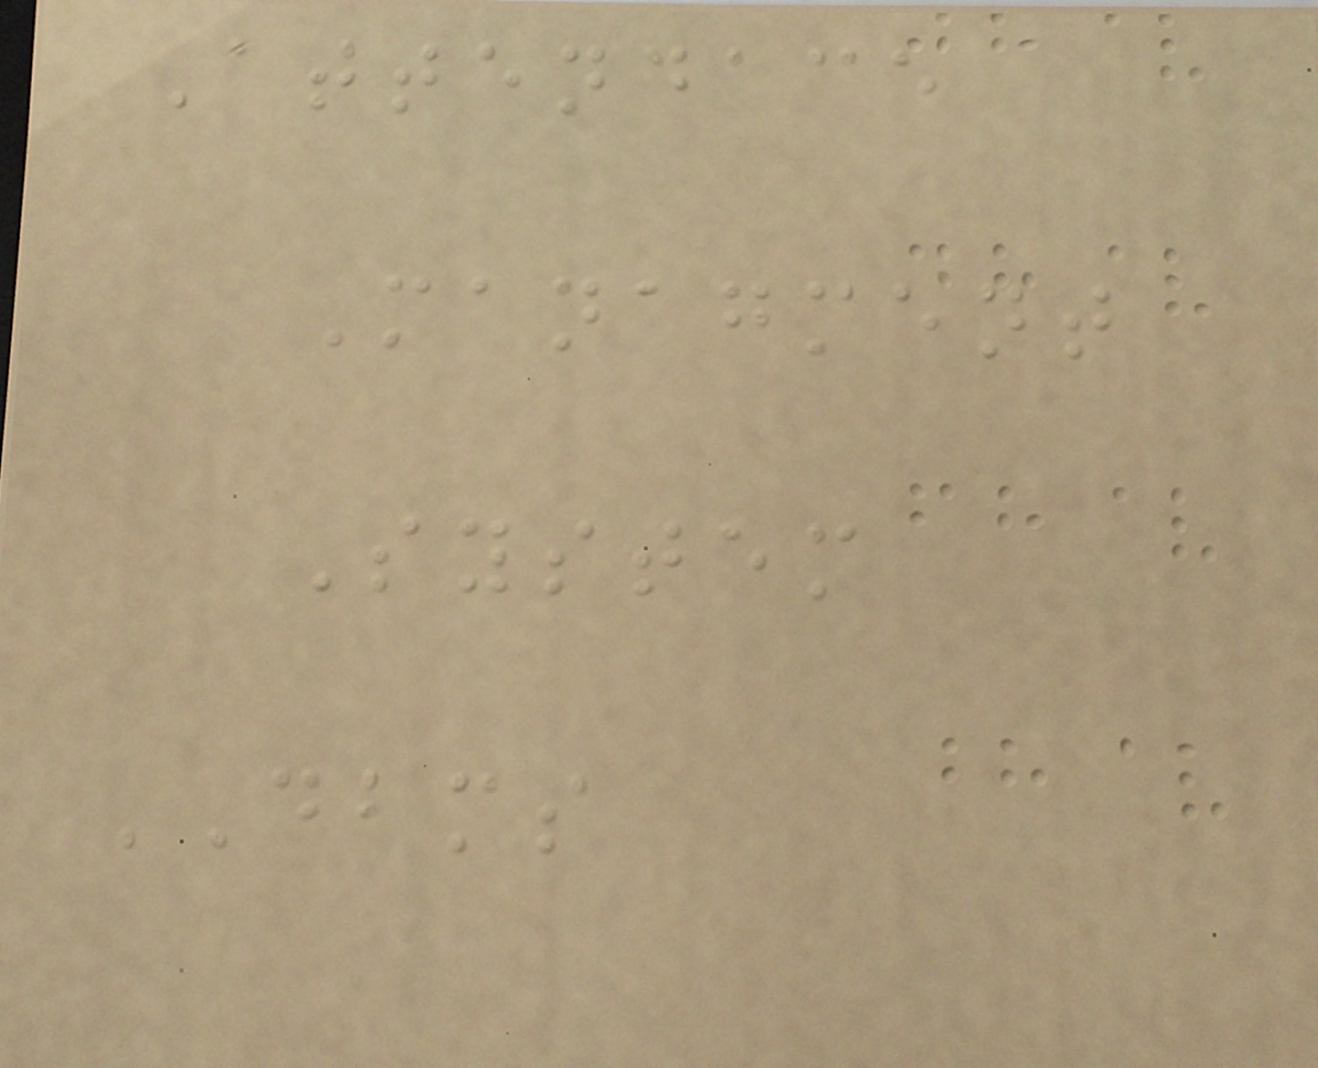Attendace
Managment
System
DBMS
